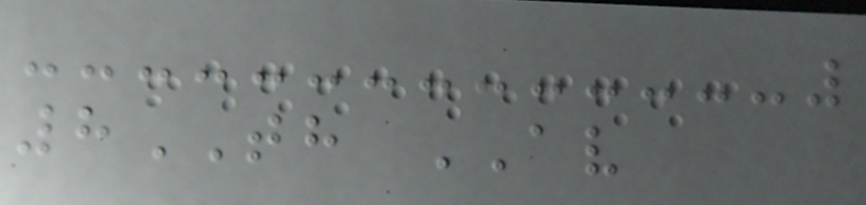8TH AV
